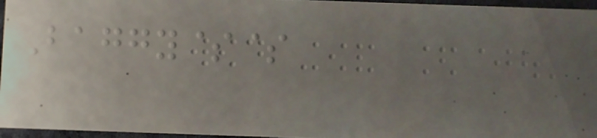Baggy$$
